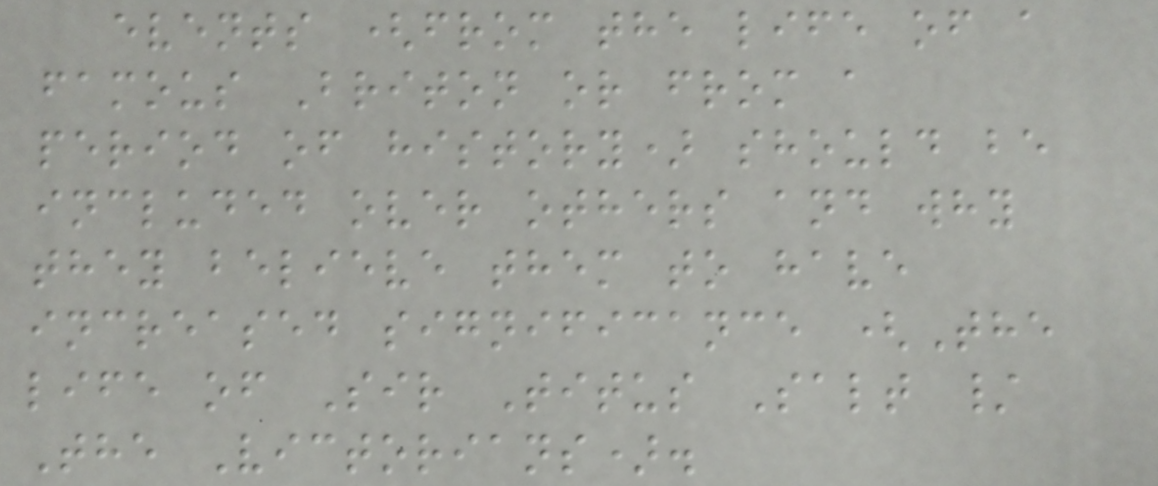events (from the life of a
famous Briton or from a
period of history) should be
included over others and why
they believe them to have
increased significance (The
life of Sir Titus Salt /
The Victorians).
